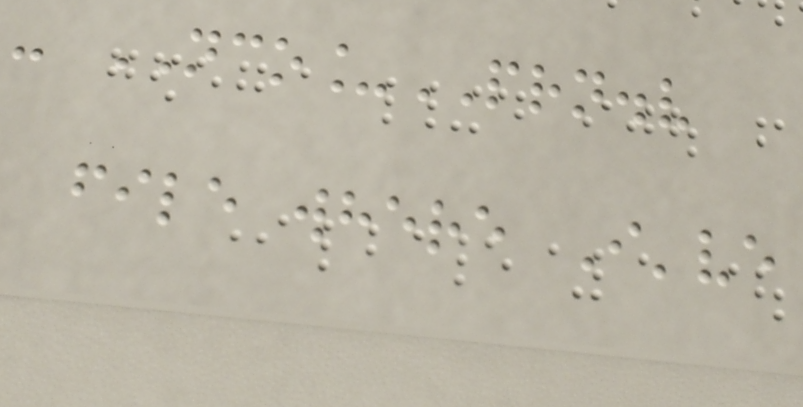- NCO_PRN.v
file where I've
